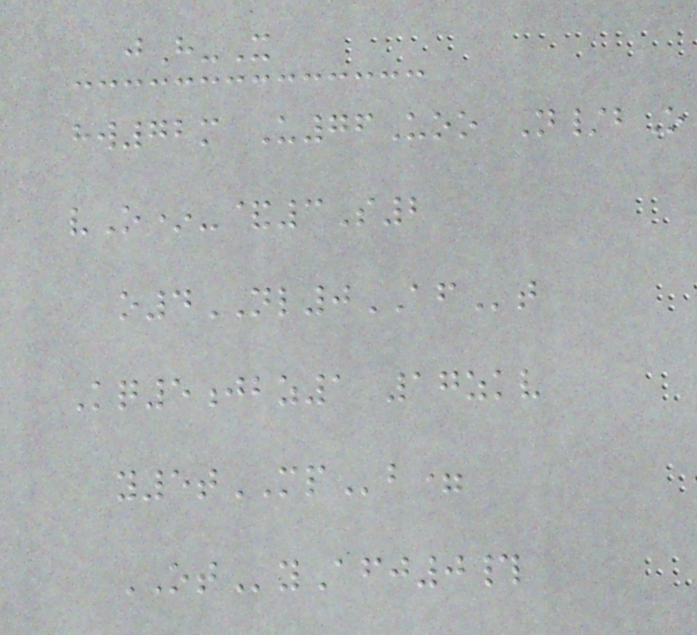jH-X
hw72m U76Uoo N/bO
vO*-&3S2
o4NL0AFt
Kq5jbz1 17zkv
y5tMPb=
OTyAfj0#
